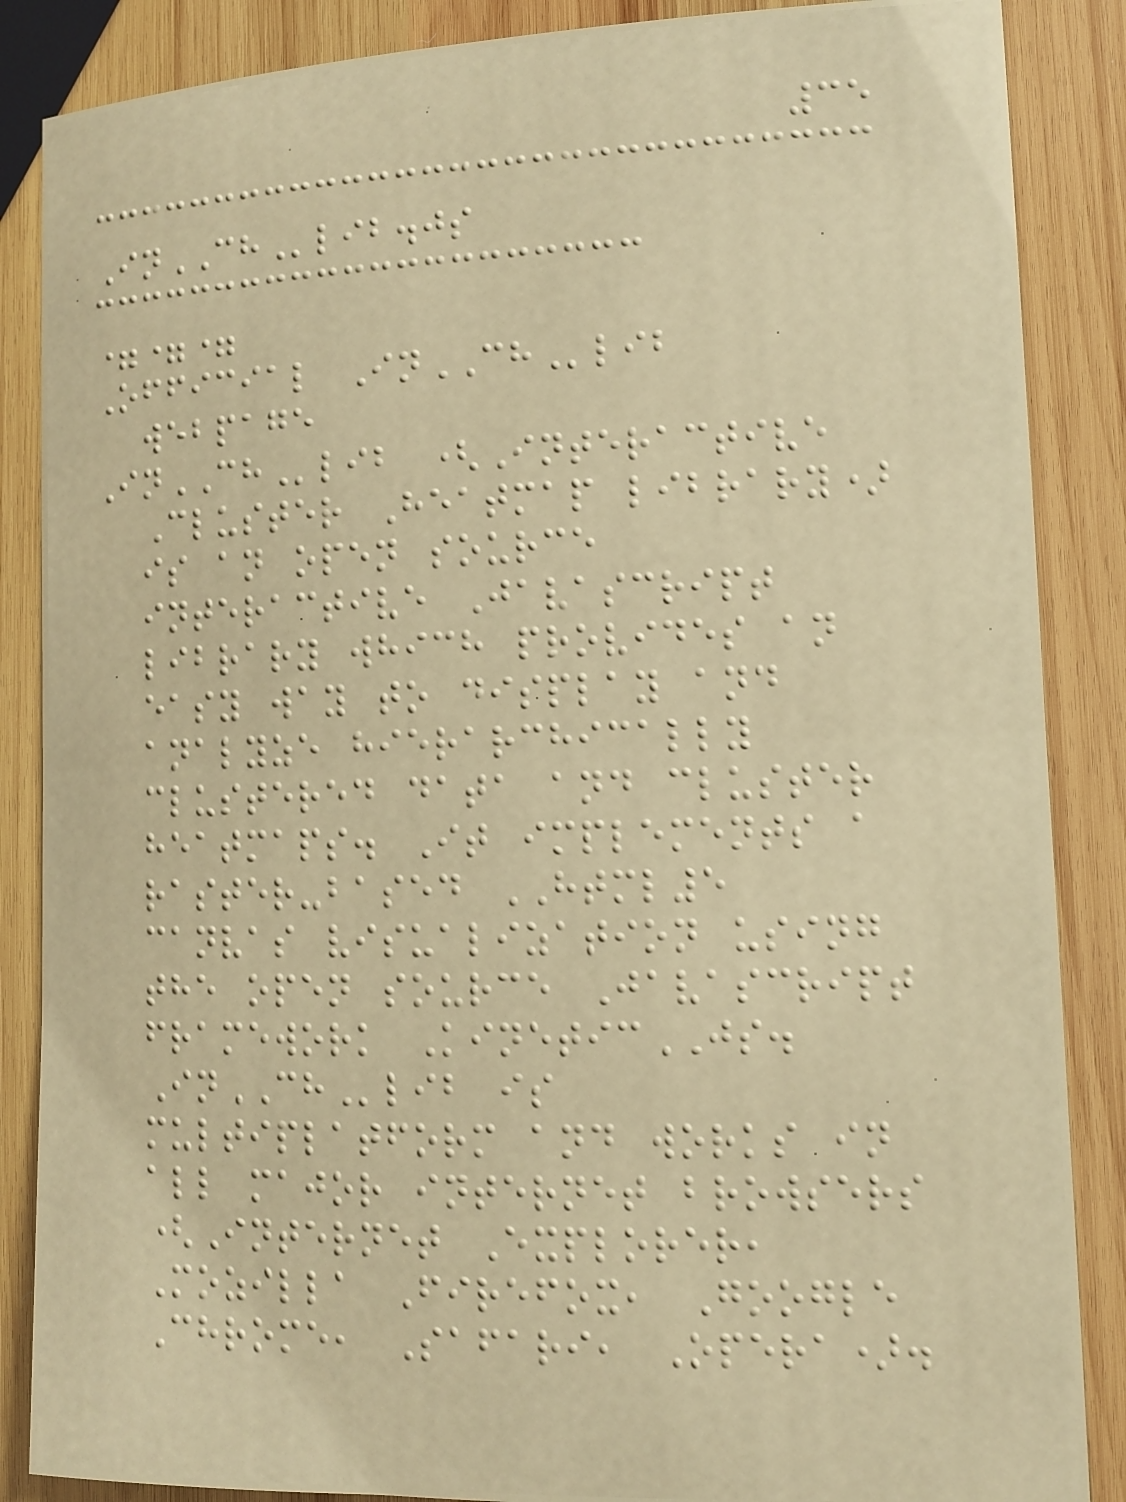35
InCHlib.js
===
Official InCHlib
webpage
InCHlib (Interactive
Cluster Heatmap library)
is an open source
interactive Javascript
library which provides an
easy way to display and
analyze hierarchically
clustered data and cluster
heatmaps. It implements a
raster-based HTML5
canvas visualization using
the open source Javascript
framework KineticJS.
InCHlib is
multiplatform and works in
all major internet browsers
(Internet Explorer,
Mozilla Firefox, Google
Chrome, Safari, Opera).
